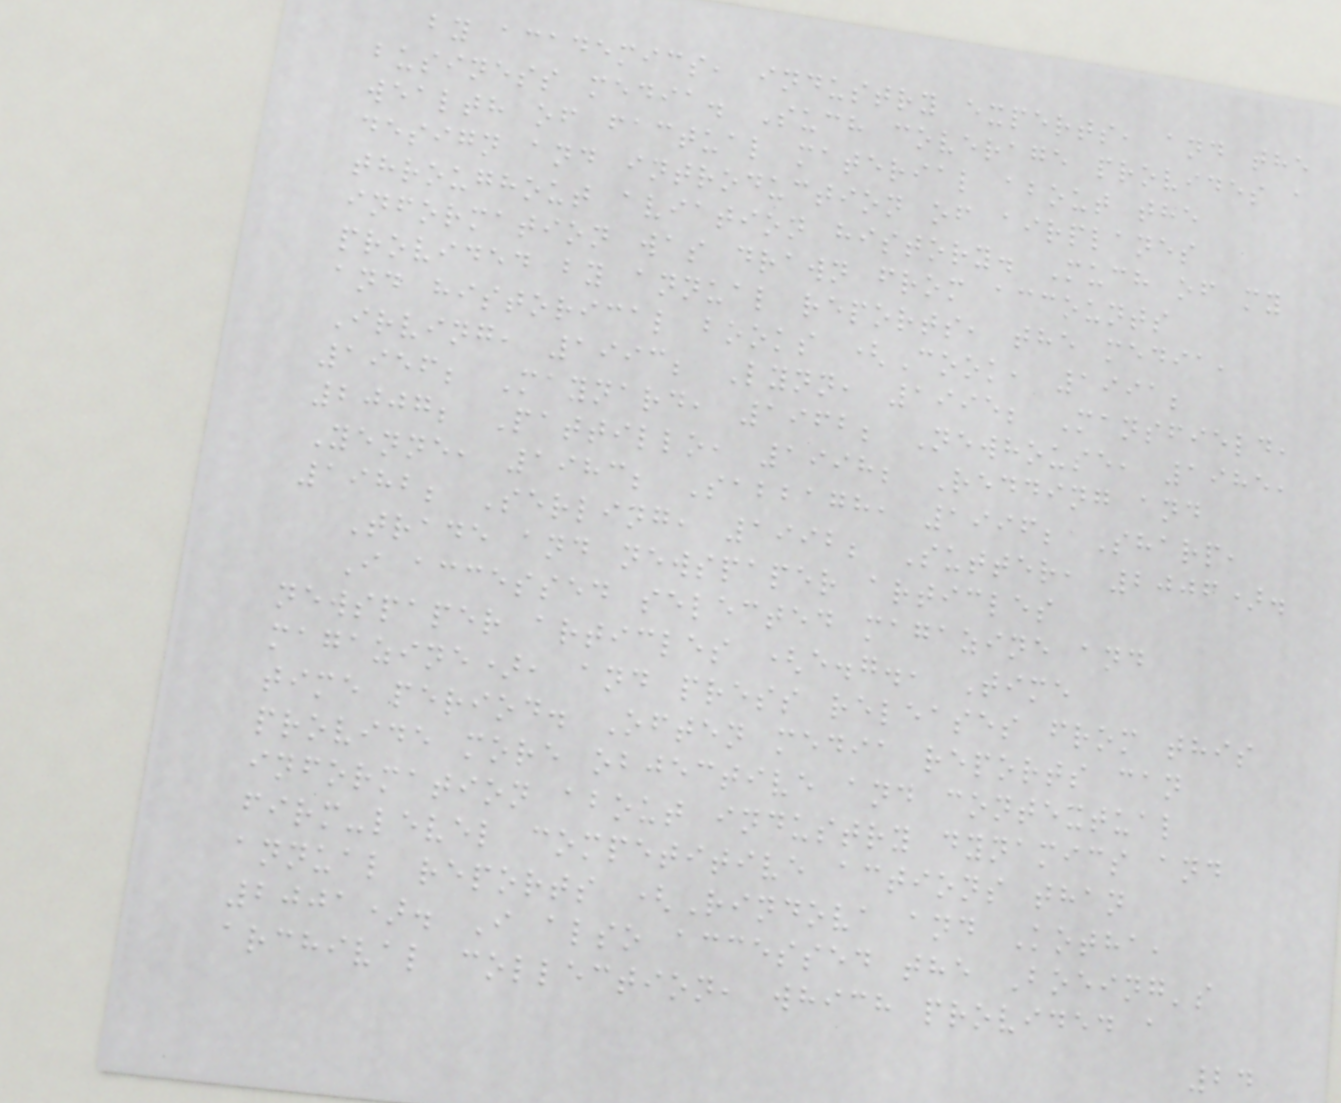by academics, industry experts, and the
business media. Such coverage provides a
wealth of factual material about the
design and introduction of airplanes
throughout aviation history. Much of my
information was drawn from accounts
provided by annual reports, the media,
and historical books (Cook, 1991;
Irving, 1993; Lynn, 1995; Mansfield,
1956; Maynard, 1962; Newhouse, 1985,
2007; Pattillo, 1998; Redding and
Yenne, 1983; Sabbagh, 1996; Sharp,
1982; Serling, 1992; Sutter, 2006).
Trade and newspaper articles
I accessed selected magazine and
newspaper articles (e.g., Time
magazine), and press releases from this
time period. Often media reports can
provide more objective and contextual
information about industry dynamics and
firm-level competitive actions than
annual reports (Rindova and Kotha,
2001). I also accessed the Boeing's
archival collection, which provided a
24
